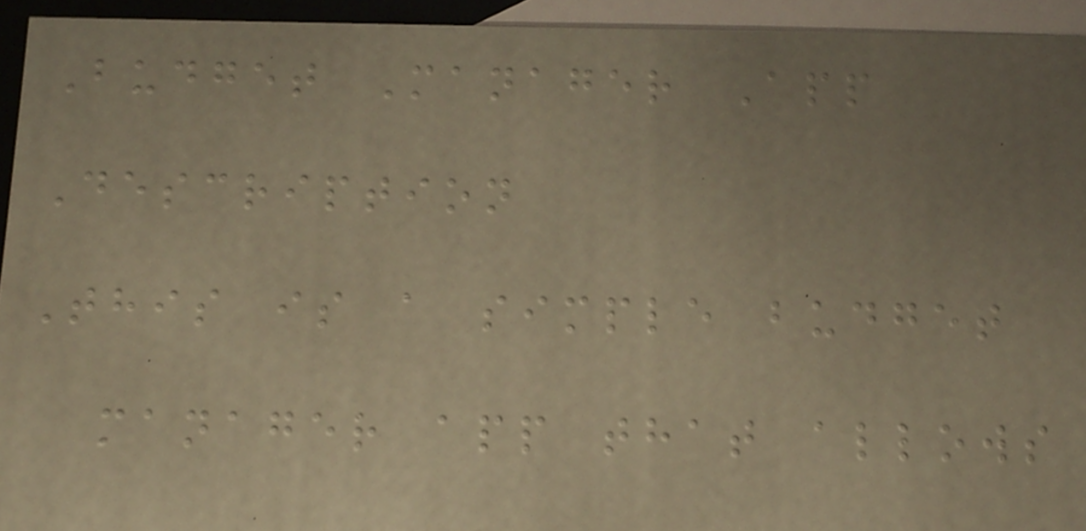Budget Manager App
Description
This is a simple budget
manager app that allows
